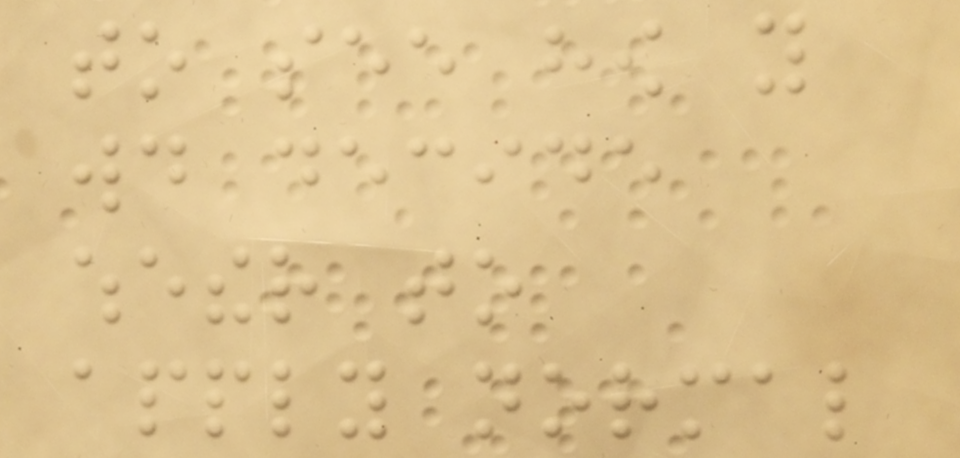to see how you
would decide
whether to
apply normal
